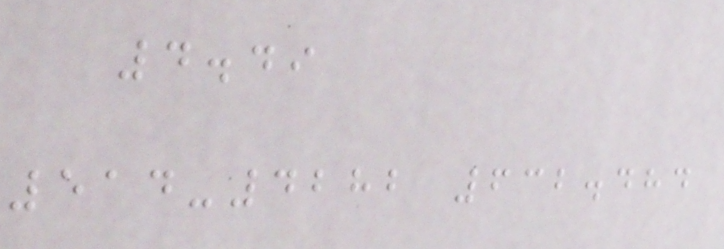4.49
514-4282 632.484
